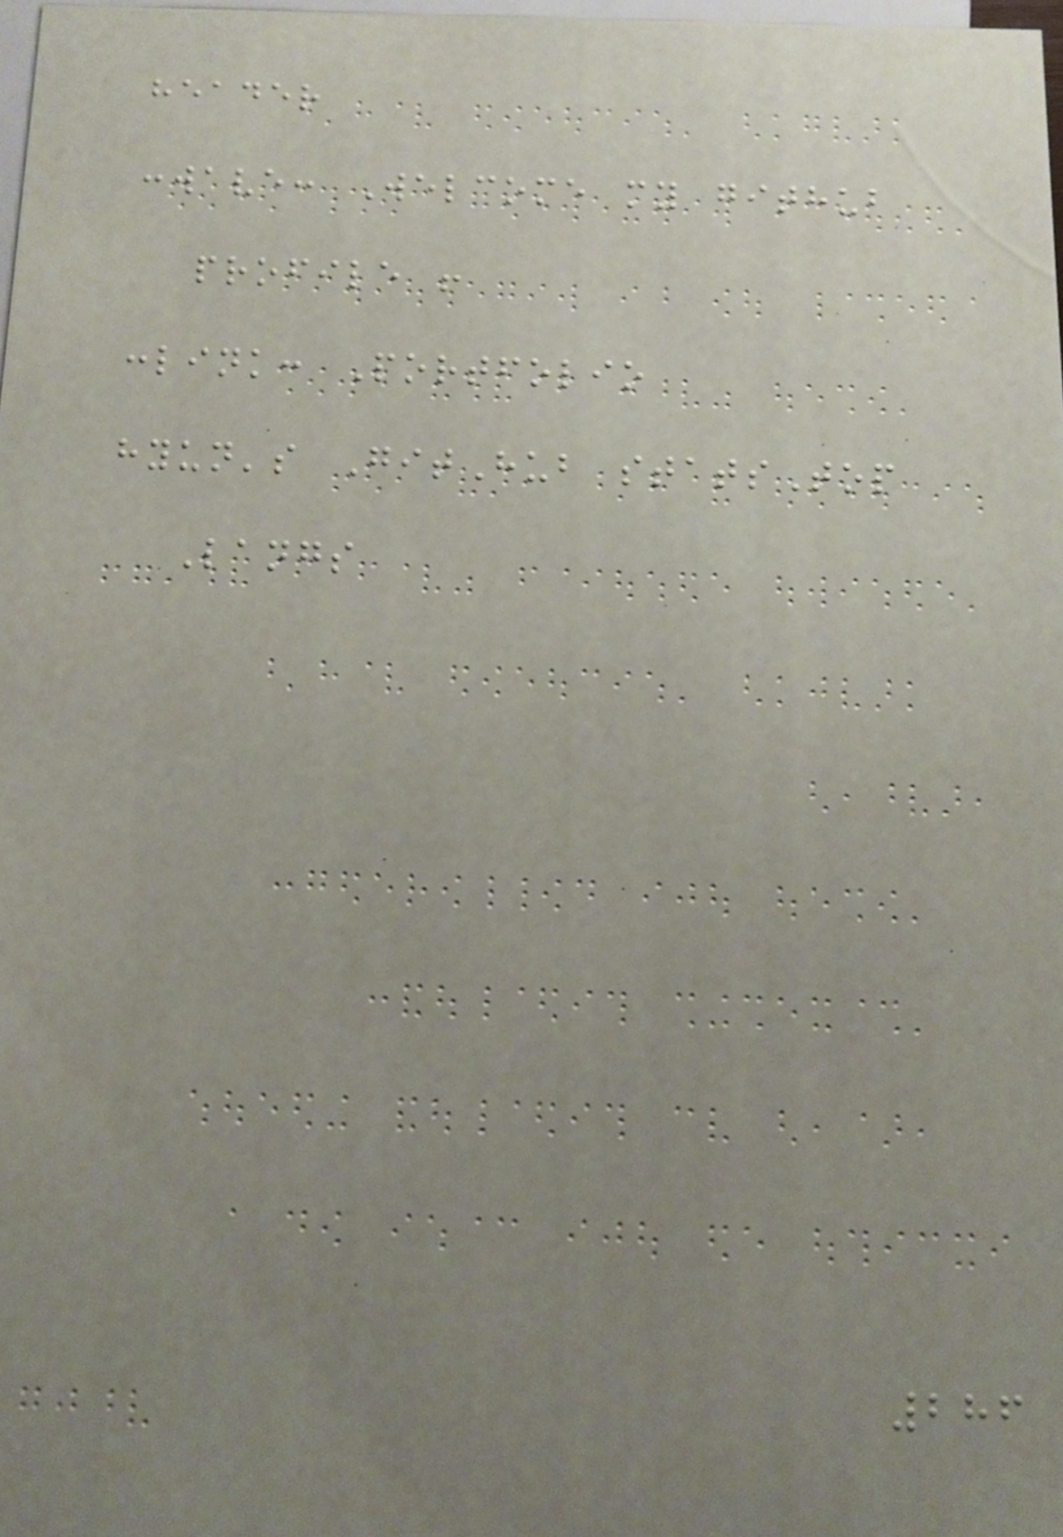header
:wave: Welcome my github
profile !
:link: Portfolio
hyun's GitHub statsTop
Langs
286
